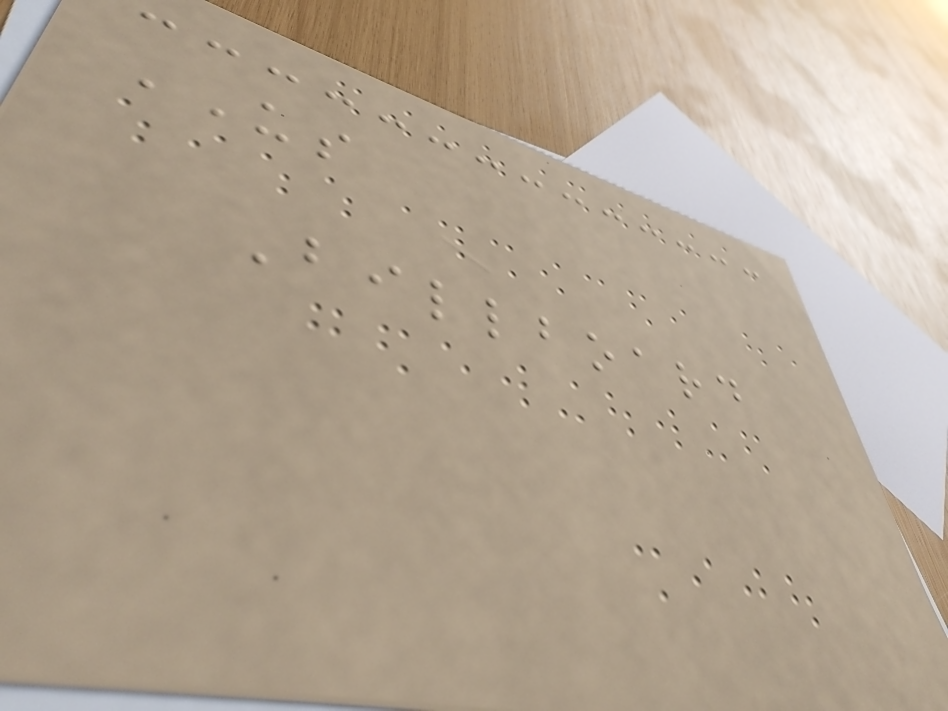US
Billboard
